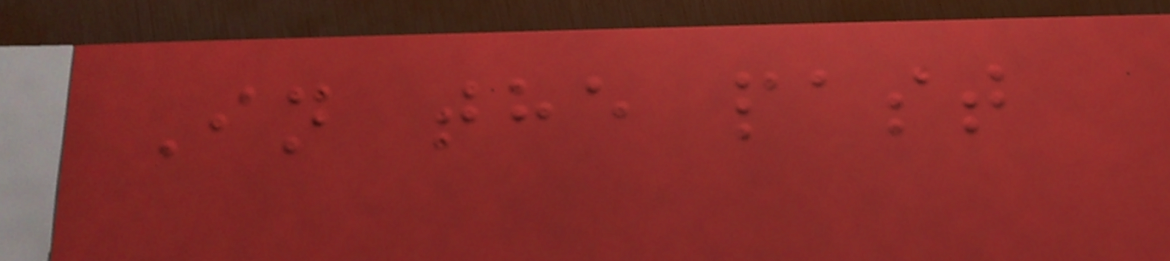In the past
